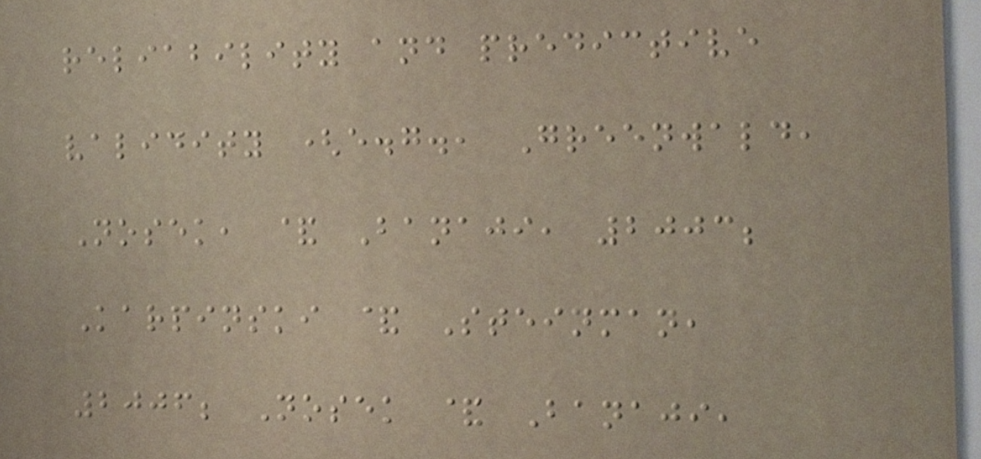reliability and predictive
validity (e.g., Greenwald,
Nosek, & Banaji, 2003;
Karpinski & Steinman,
2006; Nosek & Banaji,
